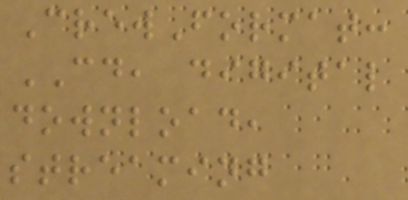CrewFormat:
CD, digital
download,
streaming
